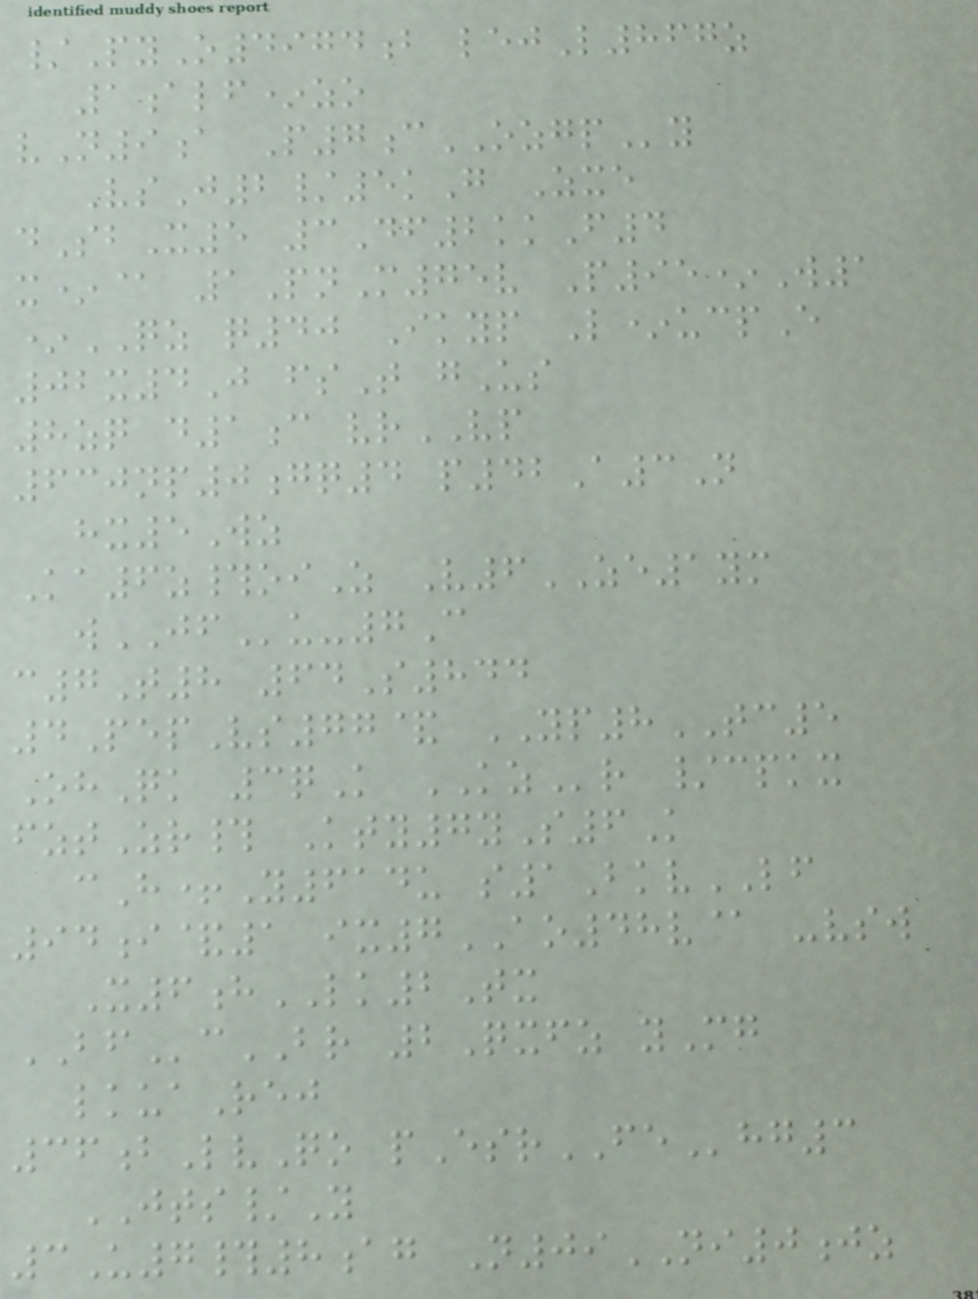/PyO4974b lejL867z
1alf*zo
vN9a P7cOZGPy
VsJ2/5kG Zxe
dSbX5 3Df2kkF4
x*@ 1PnM75v P95*W1
*QZ q40 Ikyp L*ucpE
02x4J fsT gUs
8zq d1c vrVP
630np0gq4 p42A3N
hx5Wz
Ka6z#oiZ V6ZE1ym
wJFu-7C
c7T8 64S844
4PepVs77& YP8TC5
OhQk 3qK KZr /cpkx
fztZr# Kty7yS6K
cH+Y614u s1BkvLF
94i&1 ix7AO48v@ -vsw
X6hLK2Tx
BFcBR 2Qxfz yMg
lkuaRej
36bLvQo pEsrFEhg3
JTS/Y
3U7#8ag N09NI0jz
